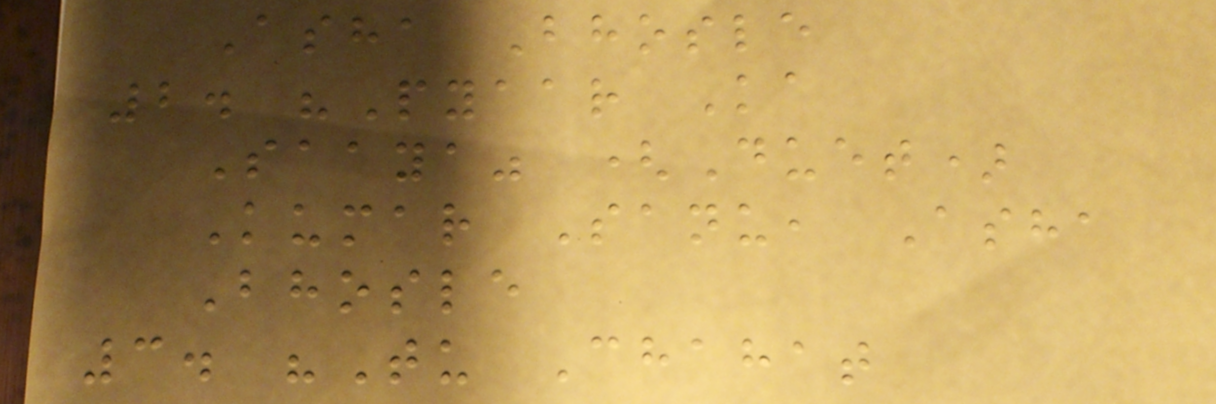Asha Bhosle
2. "Pyaar Ka
Saaya" (Duet)
Kumar Sanu, Asha
Bhosle
3. "Tu Chahat
